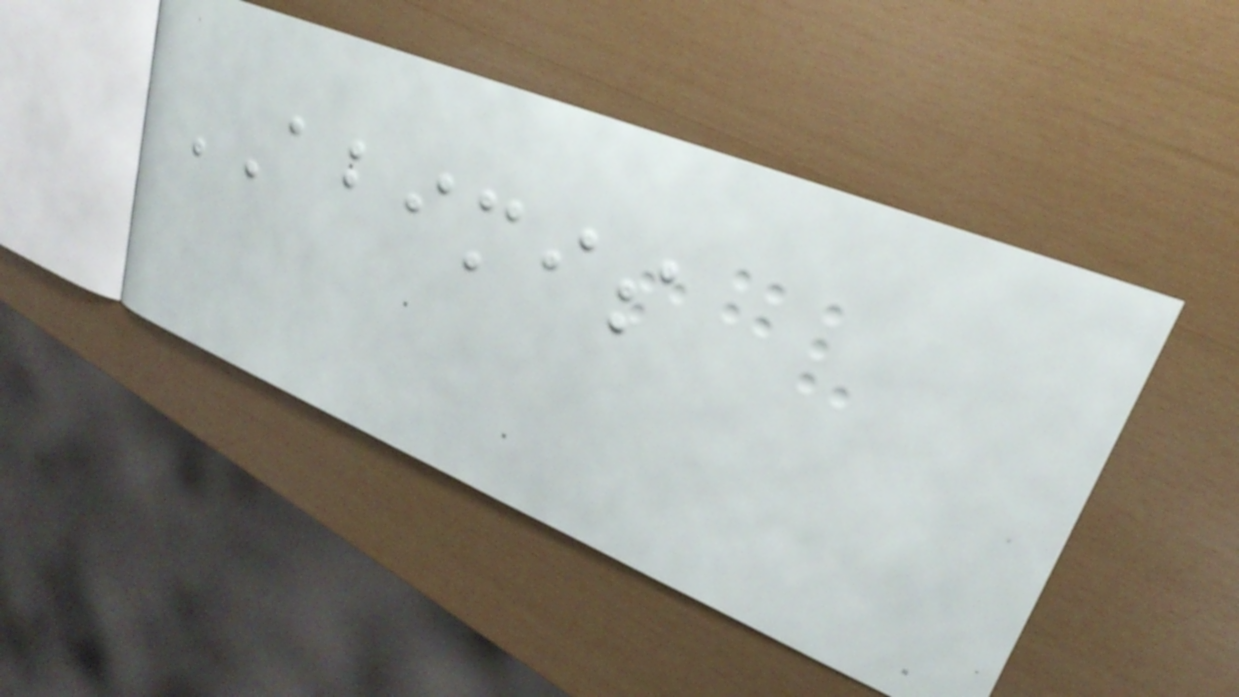ABIMIS
